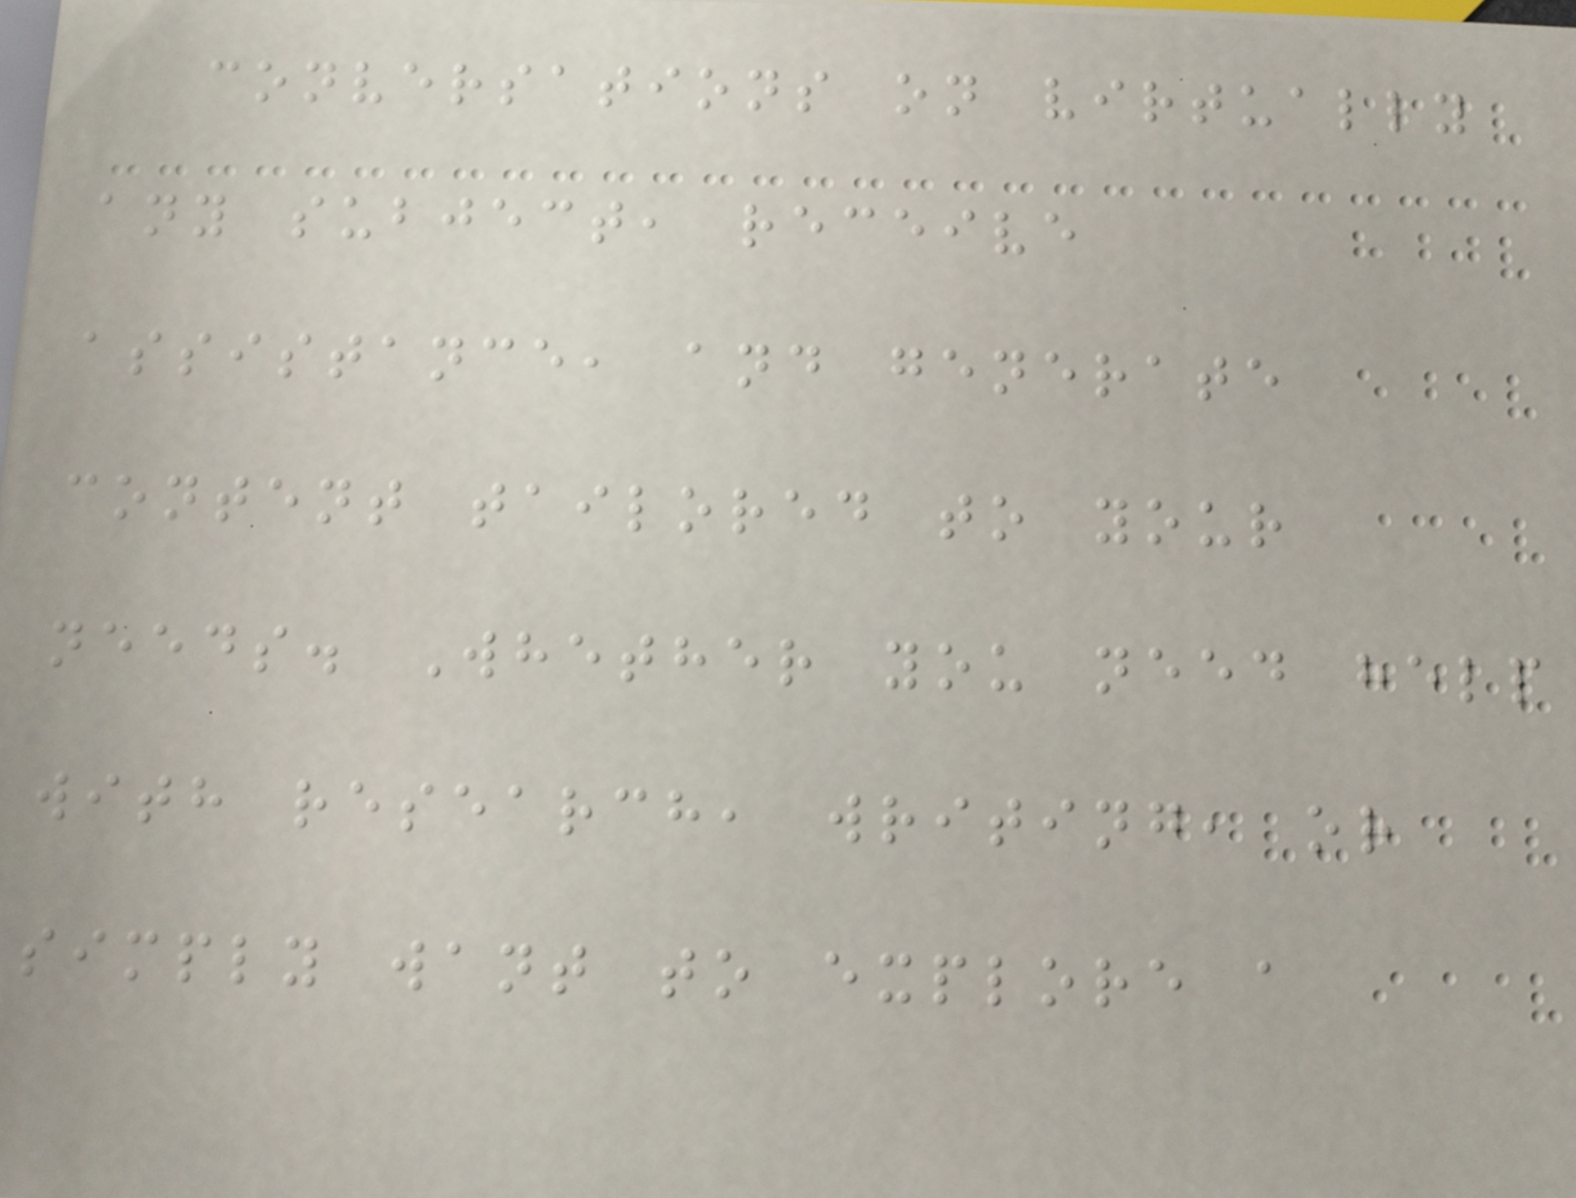conversations on virtually
any subject, receive
assistance, and generate
content tailored to your
needs. Whether you need help
with research, writing, or
simply want to explore a
